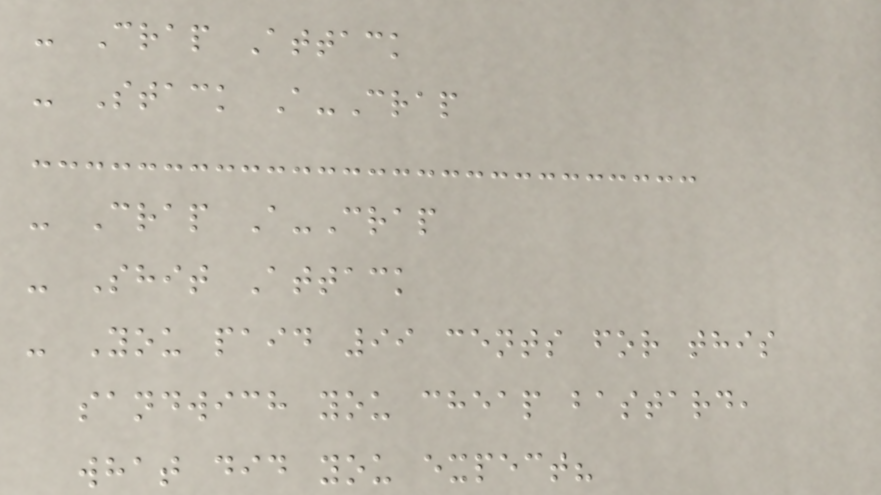- Crap Attack
- Stack A-Crap
- Crap A-Crap
- Shit Attack
- You paid 99 cents for this
sandwich you cheap bastard,
what did you expect?
